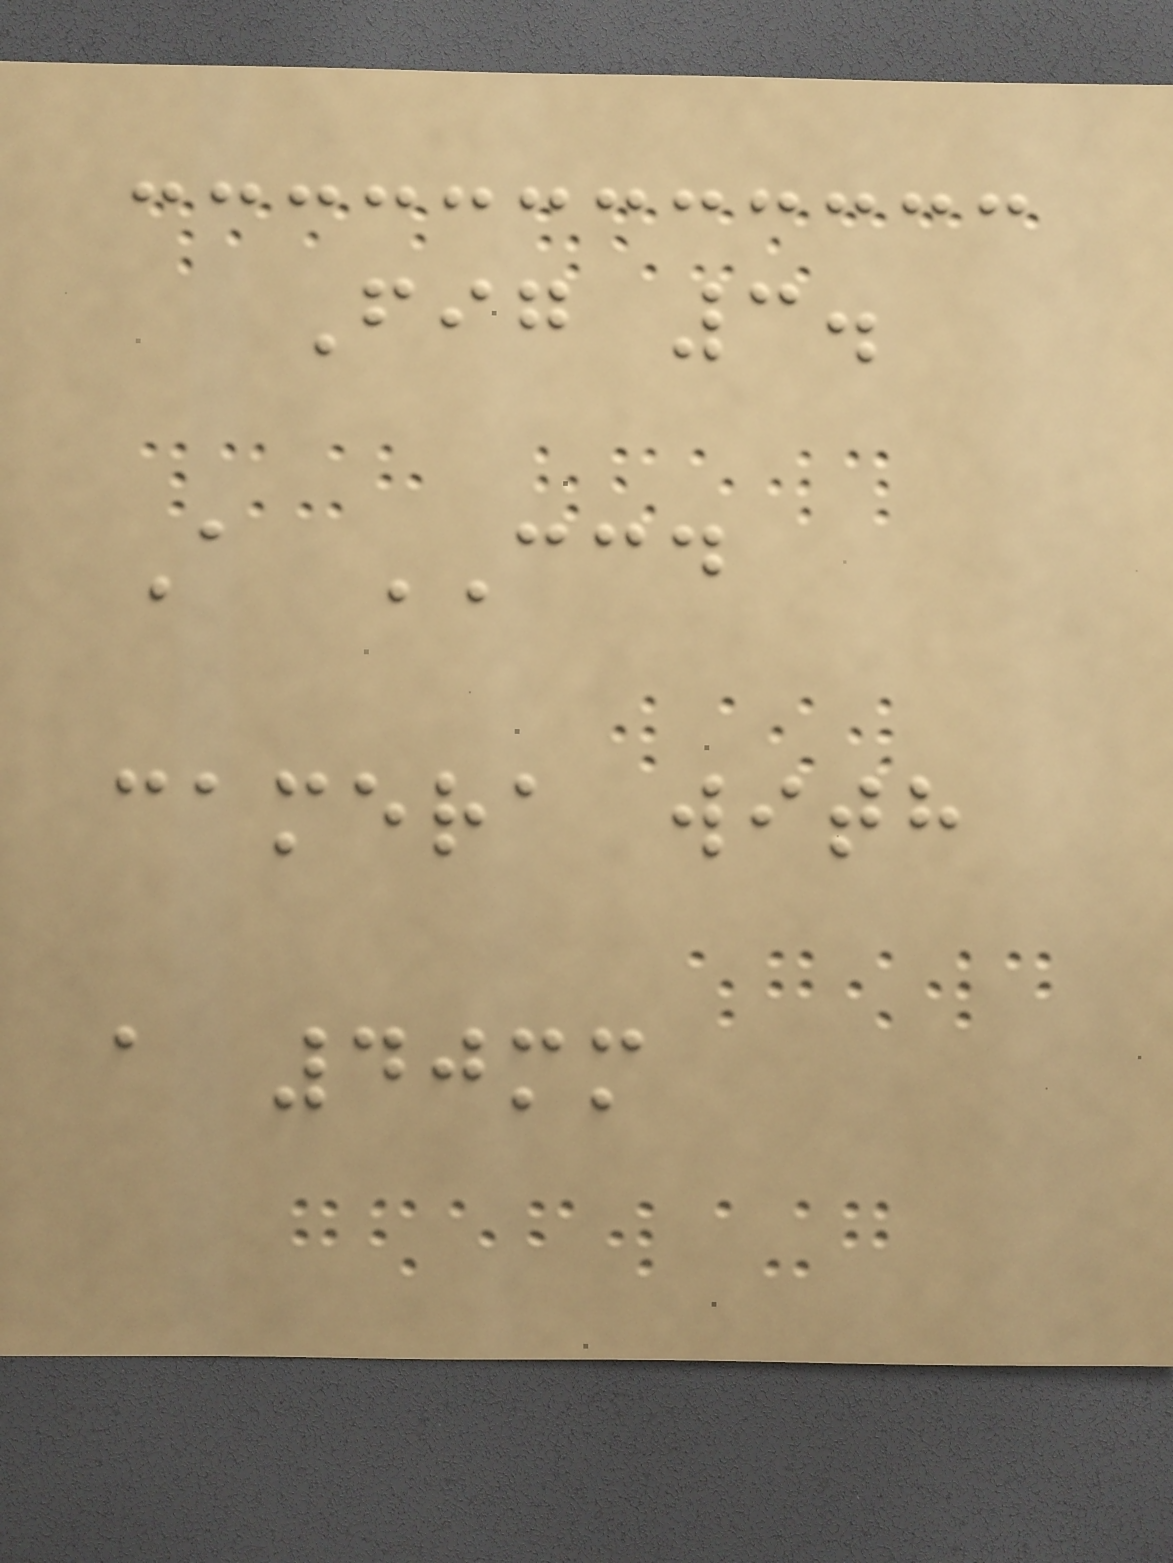Fig 3.
A CCD
camera with
a 40mm
